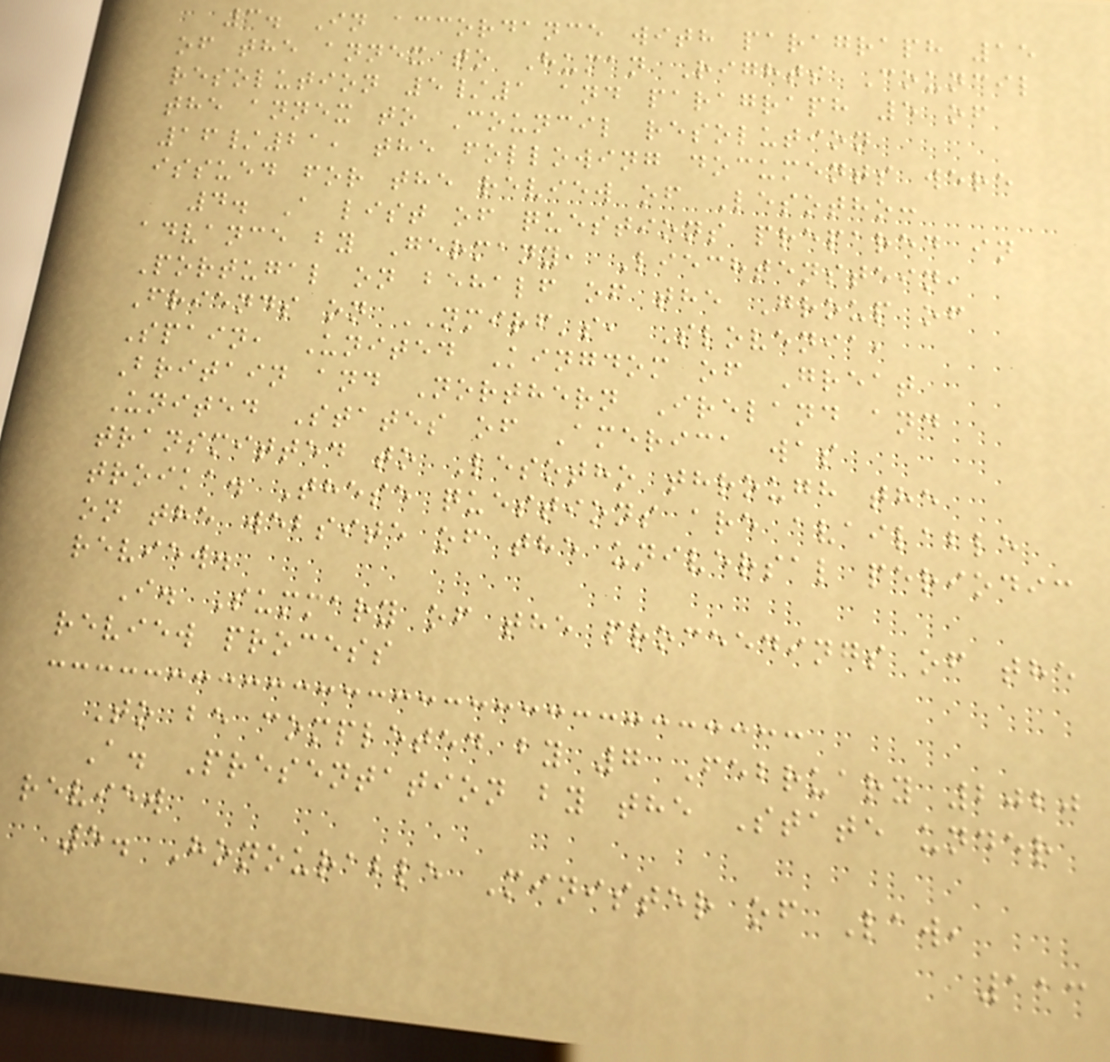3. In accordance with paragraph 15
of the annex to Human Rights Council
resolution 5/1 and paragraph 5 of
the annex to Council resolution
16/21, the following documents were
issued for the review of Lesotho:
4. A list of questions prepared in
advance by Germany, Liechtenstein,
Portugal on behalf of the Group of
Friends on NMIRF's, Slovenia,
Spain, United Kingdom of Great
Britain and Northern Ireland and
United States of America was
transmitted to Lesotho through the
troika. These questions are available
on the website of the universal periodic
review.
I. Summary of the proceedings of the
review process
To be completed by 7 February 2020
A. Presentation by the State under
review
5. Honourable Minister of Law,
113
